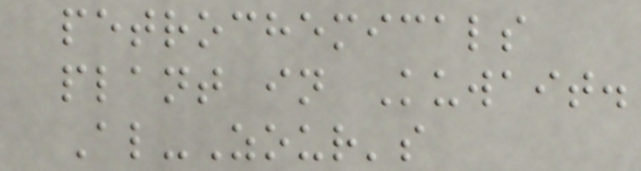petrochemicals
plant in Kuwait.
Al-Zour's
